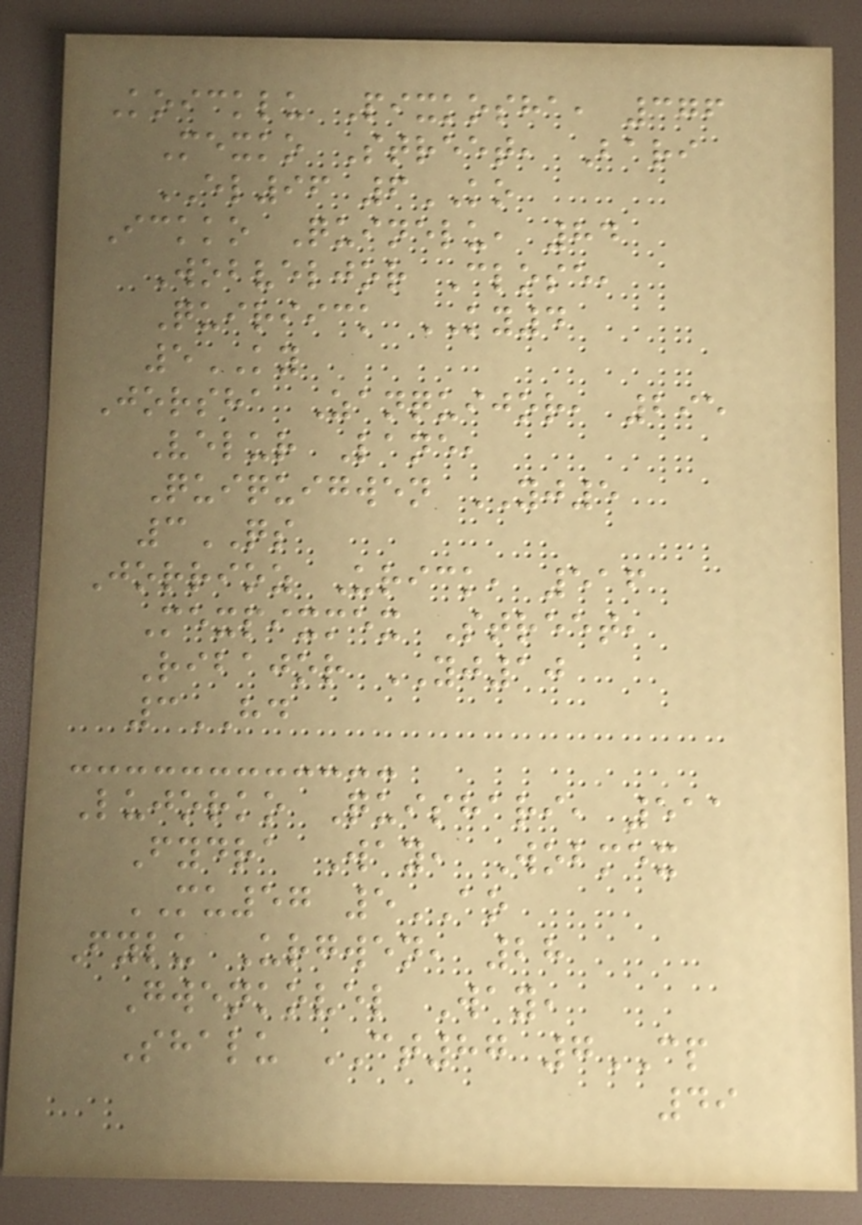Koicklu Pixkosha, 376
Mexko Street, Bari
EL96 6KO
Ickko Quinelu, 84
Wobveljor Close,
Quiriick KY4
5KY
Jorsha Zanquijor, 295
Velur Lane,
Quiquigwen YJ5
3QS
Jorrioz Urick, 516
Mexpixmex Street,
Ribajor YJ10
3HD
Lujorko Quishari, 511
Fydra Way, Wobmex
MU57 5AO
Fylu Urgwen, 28
Gwenkovel Way,
Shalu CT87 7CP
49
